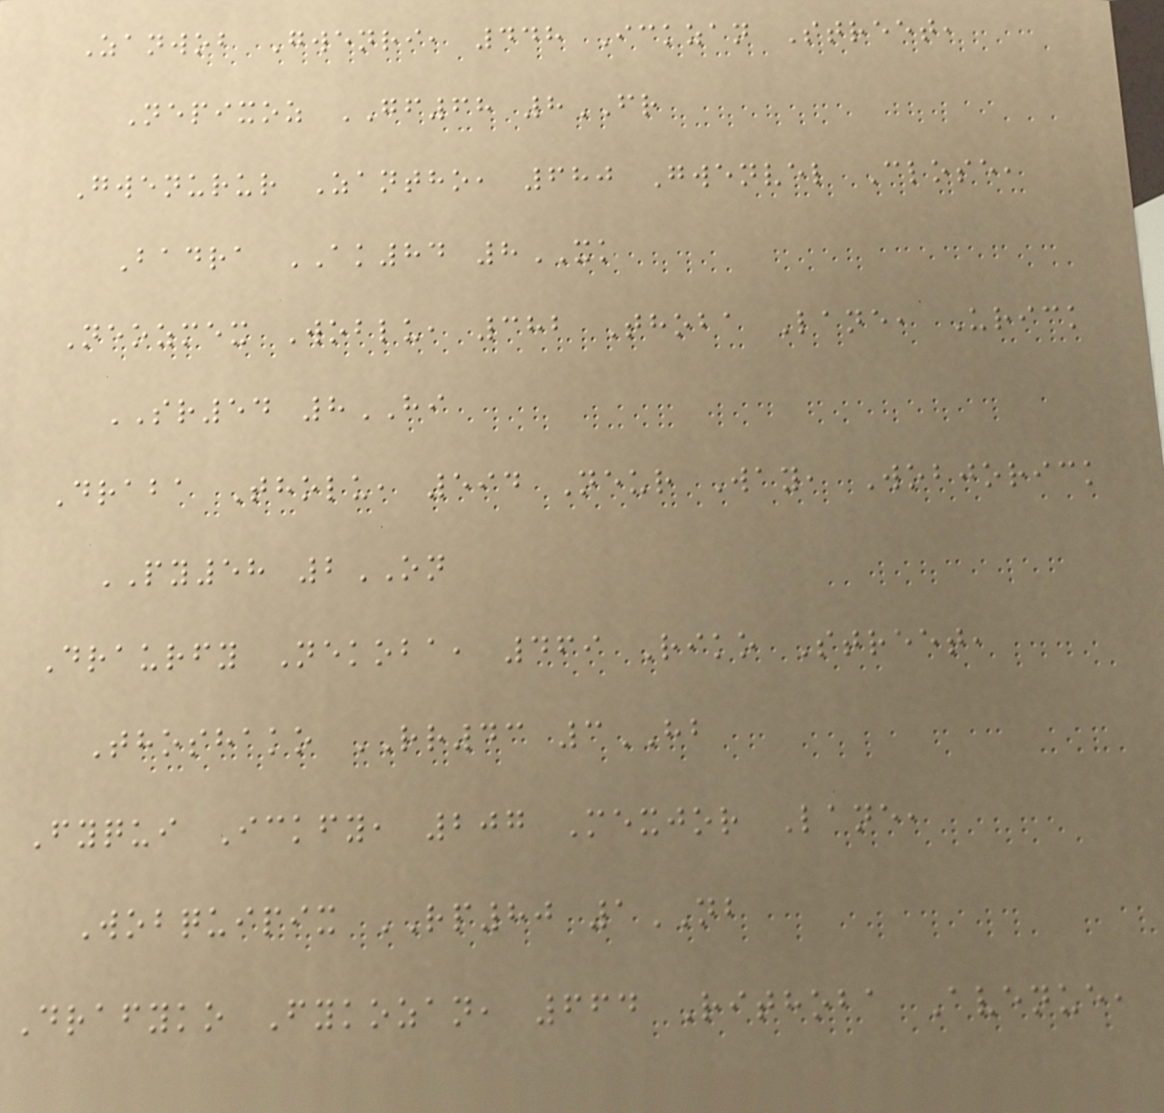Zanwob Gwenri, 448 Ickzan Street,
Nepixoz GF68 8FR
Gwenurur Zantho, 680 Gwenvel Close,
Badra AK84 8XK
Neozmex Woblu, 382 Thoba Lane, Urick
SR54 8HI
Draba Tholu, 594 Neur Way, Wobjorick
PY58 2ON
Draurfy Nekoba, 469 Riko Street,
Thoshako RR43 3HB
Fyqui Ickfy, 207 Mexjor Lane,
Wobquipix RP80 1NB
Drafyko Fykozan, 664 Rithoba Avenue,
